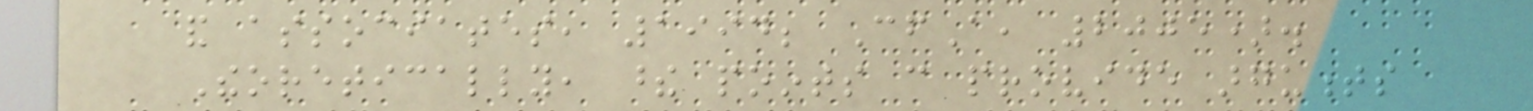and associates, 1994; CfA, 2005).
Theoretically, these points can provide arguments
